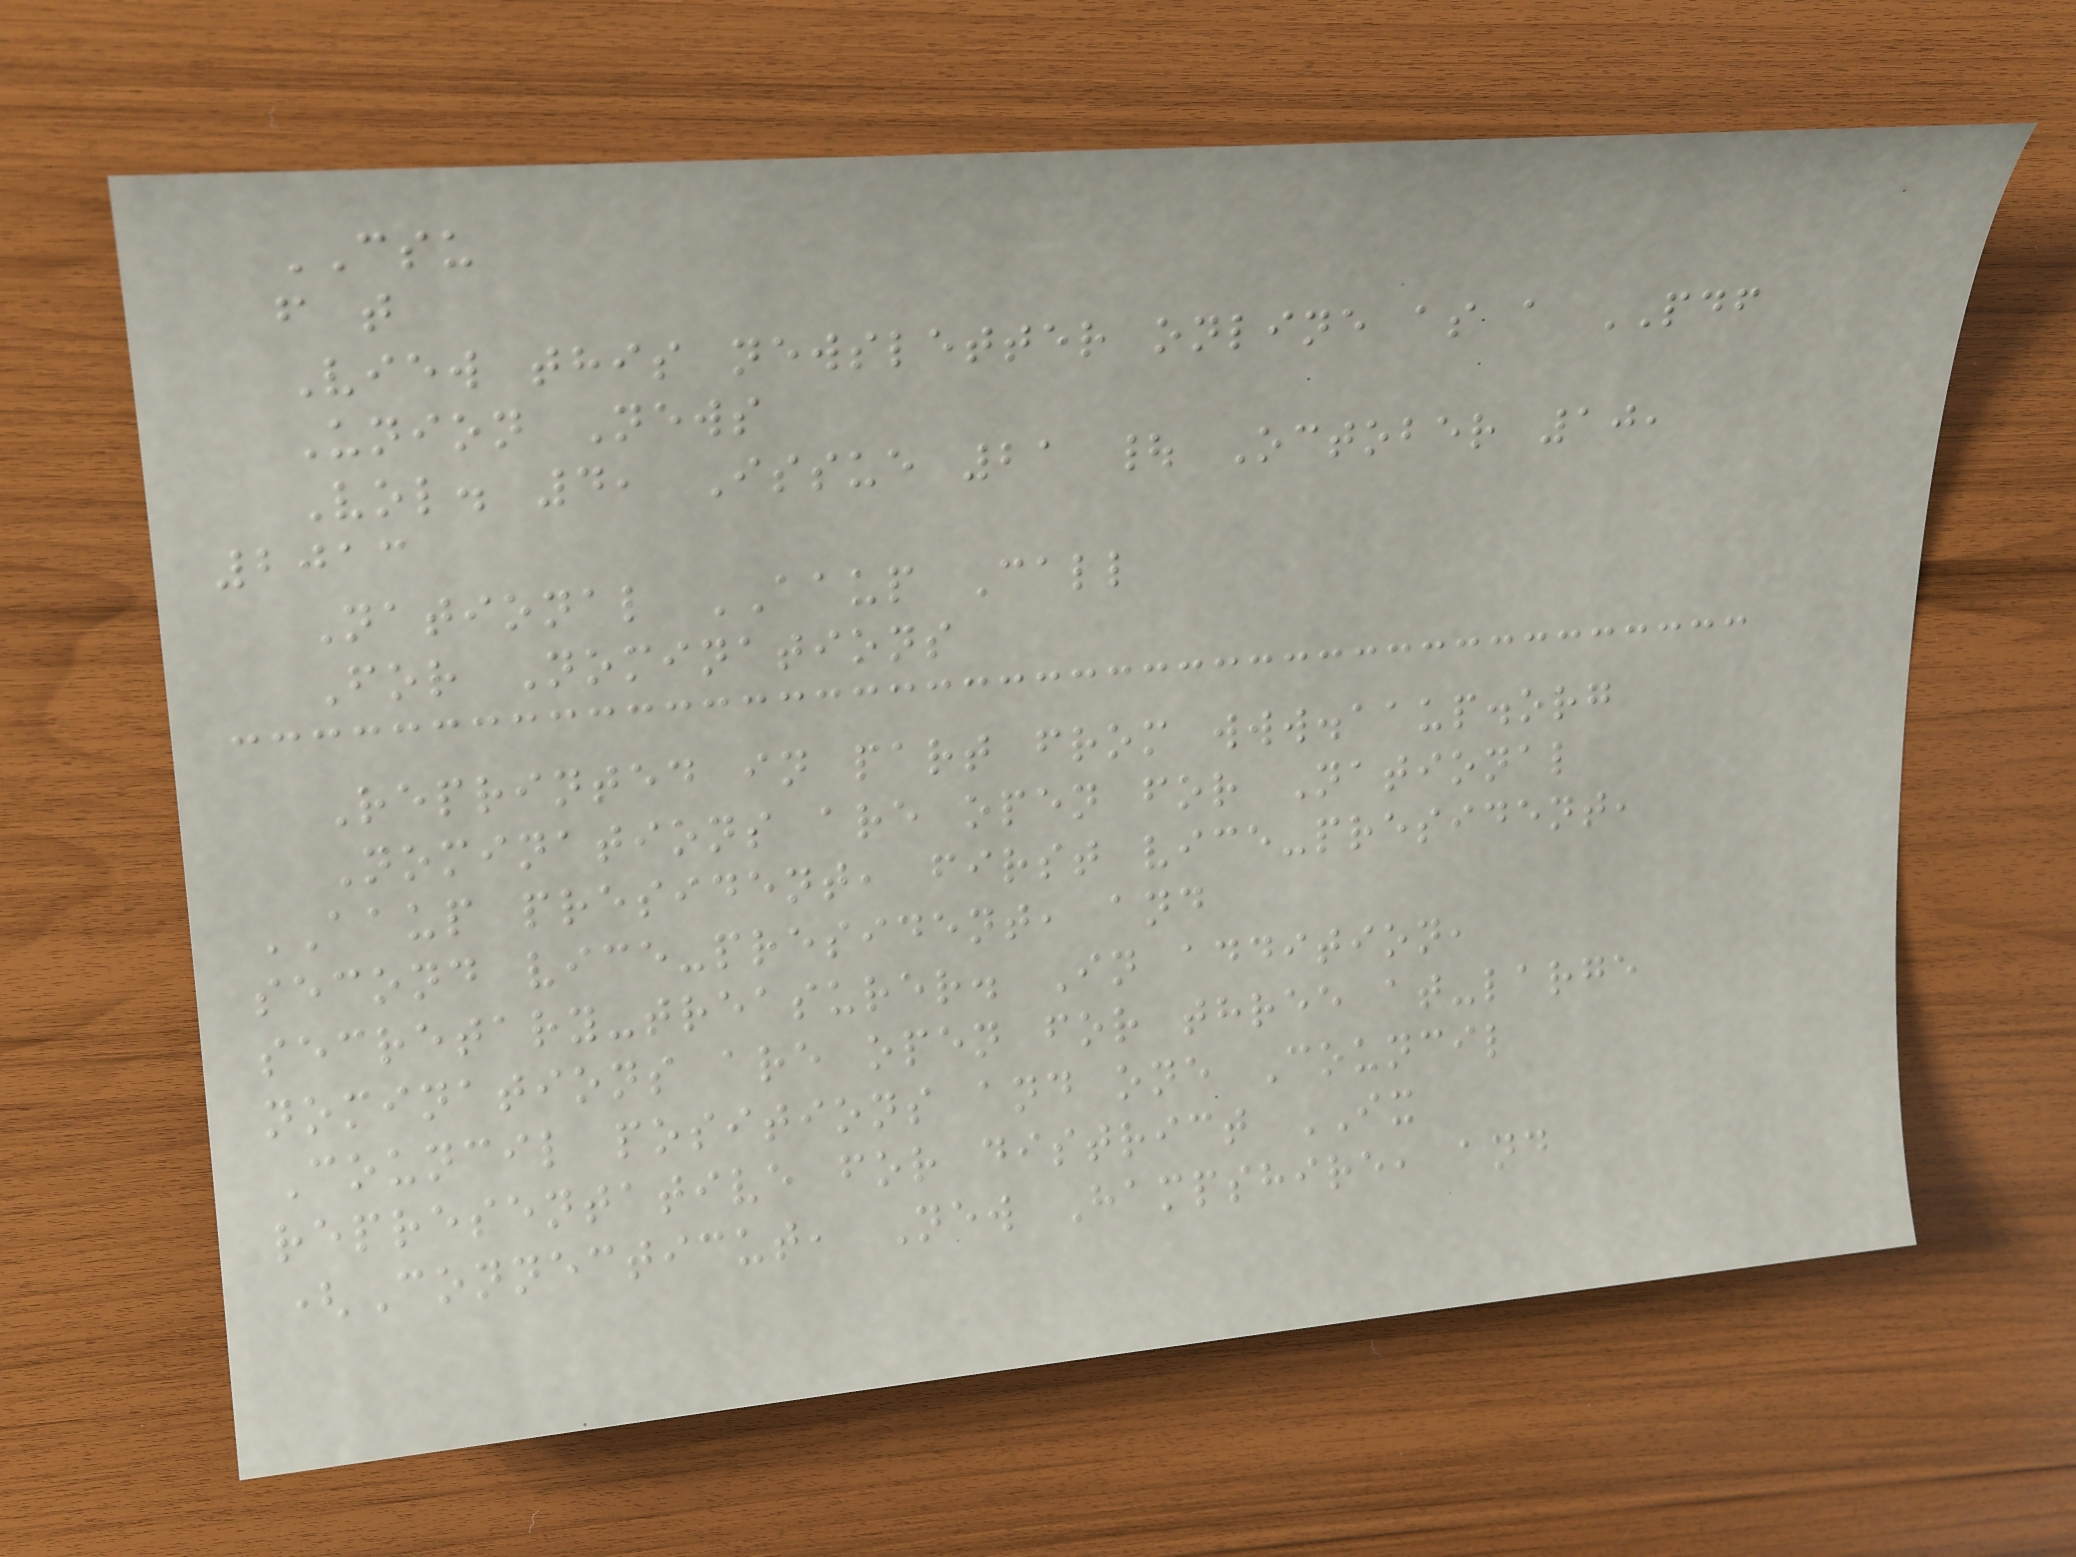CSU
f t
View this newsletter online as a PDF
Union News
Vol. 4, Issue 21 | October 10,
2013
National AAUP Call
For Nominations
Reprinted in part from www.aaup.org
Nominations are open for National
AAUP president, first vice-president,
second vice-president, and
secretary-treasurer. In addition,
nominations are open for three at-large
Council positions and one Council
representative for district IX
(Connecticut, New Hampshire, and
